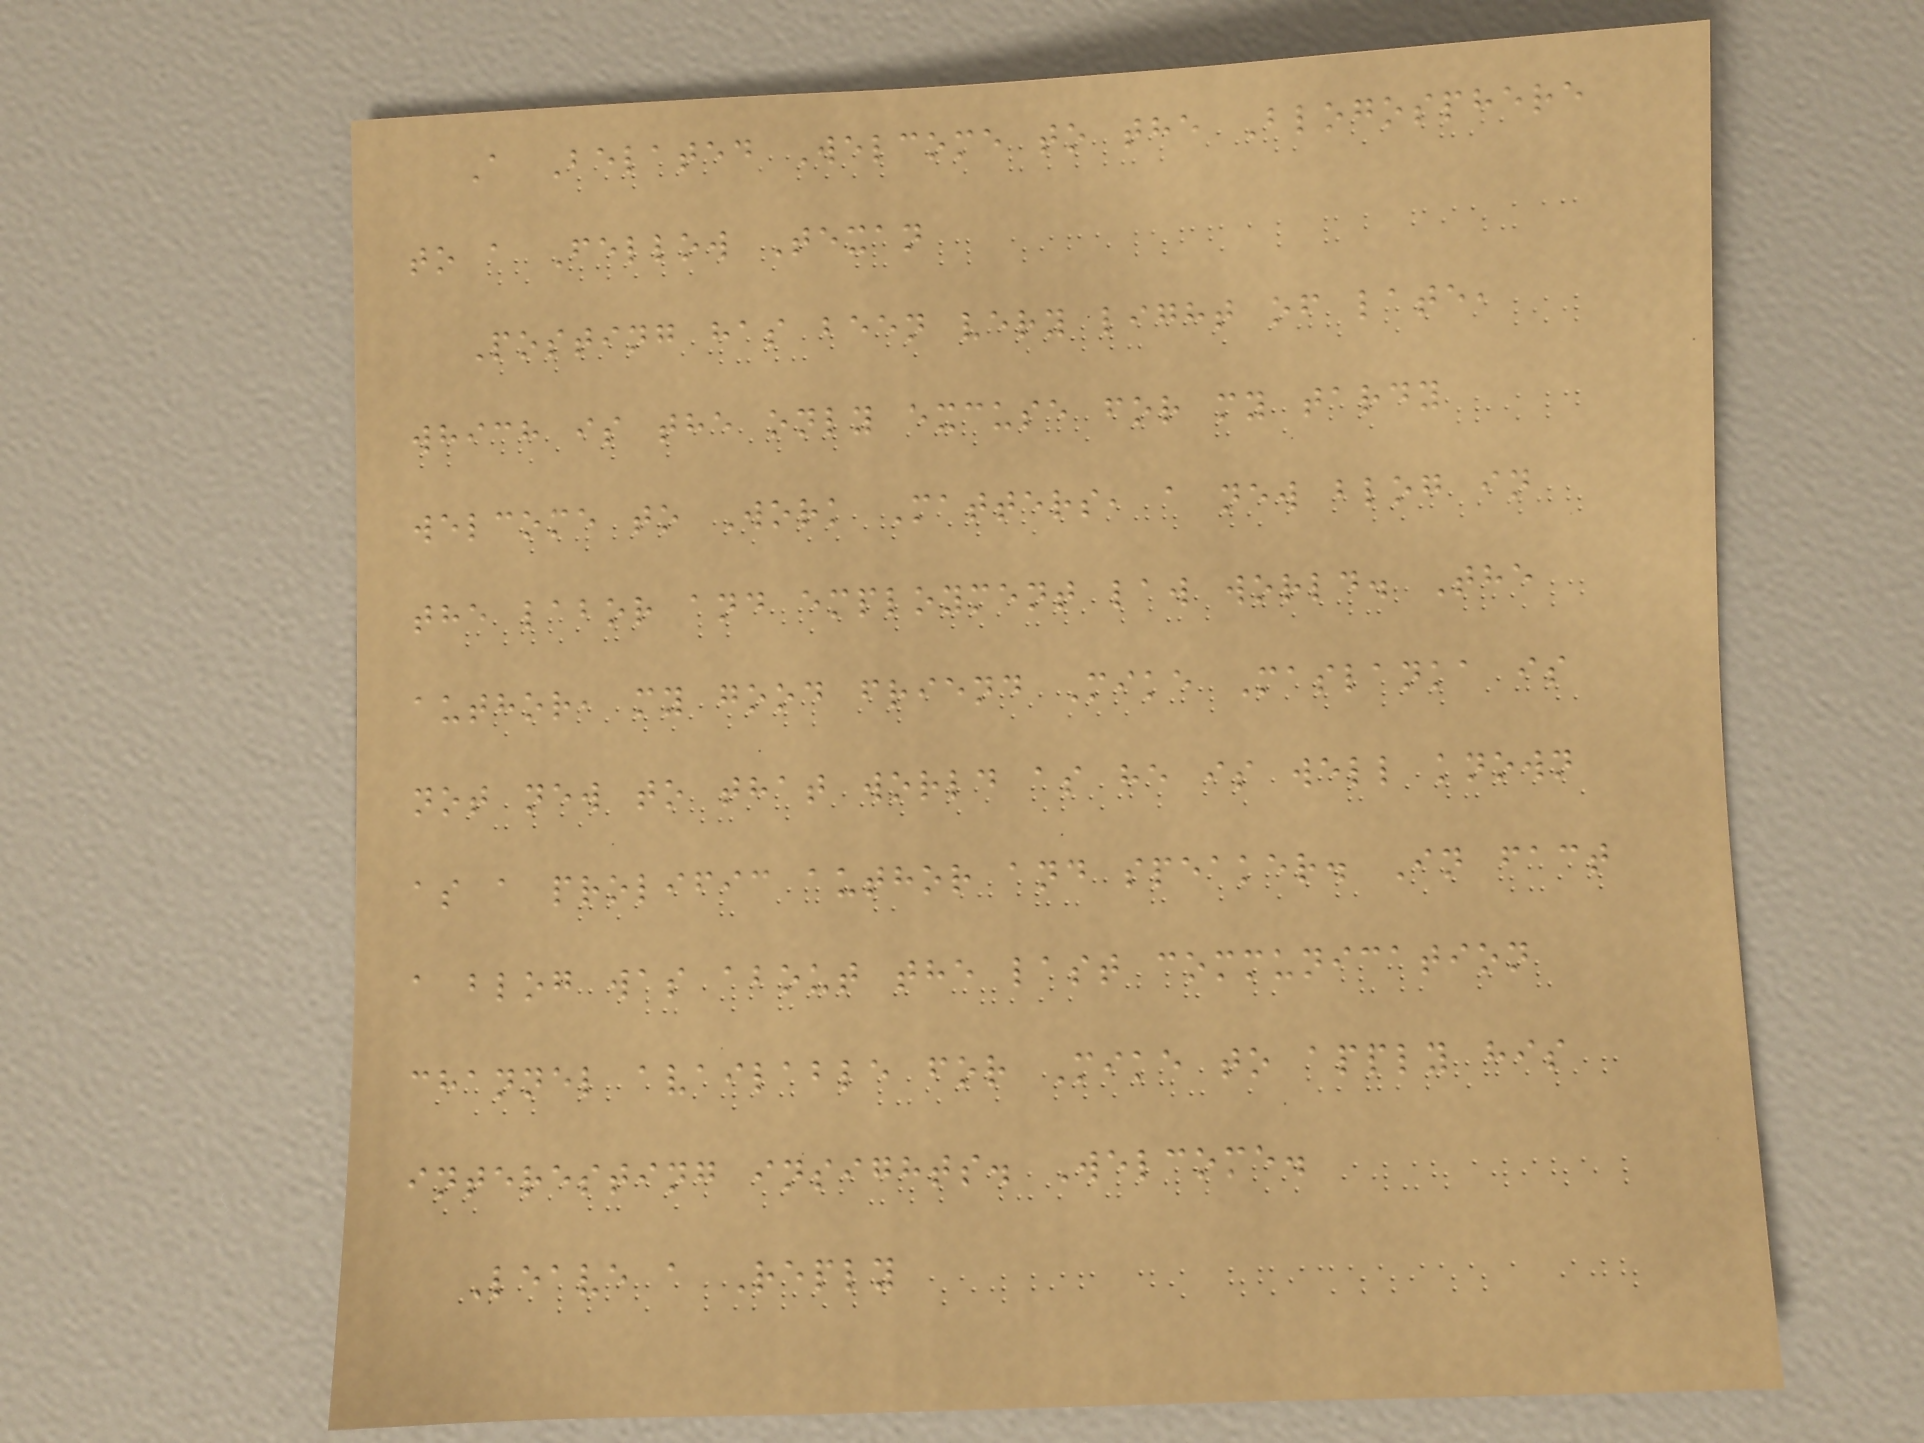A Belated Welcome to the Blogosphere
to a Fellow Texan
Posting has been very light of late,
which is the only excuse for my tardy
welcome to Work Matters, a new blog in
the labor and employment law world. The
author, my good friend Mike Maslanka is
not new to that world as he is well known
as a prolific author and speaker. In fact
a blog was about the last communication
channel available for Mike to apply his
interesting insights. Welcome.
Leave a Reply
